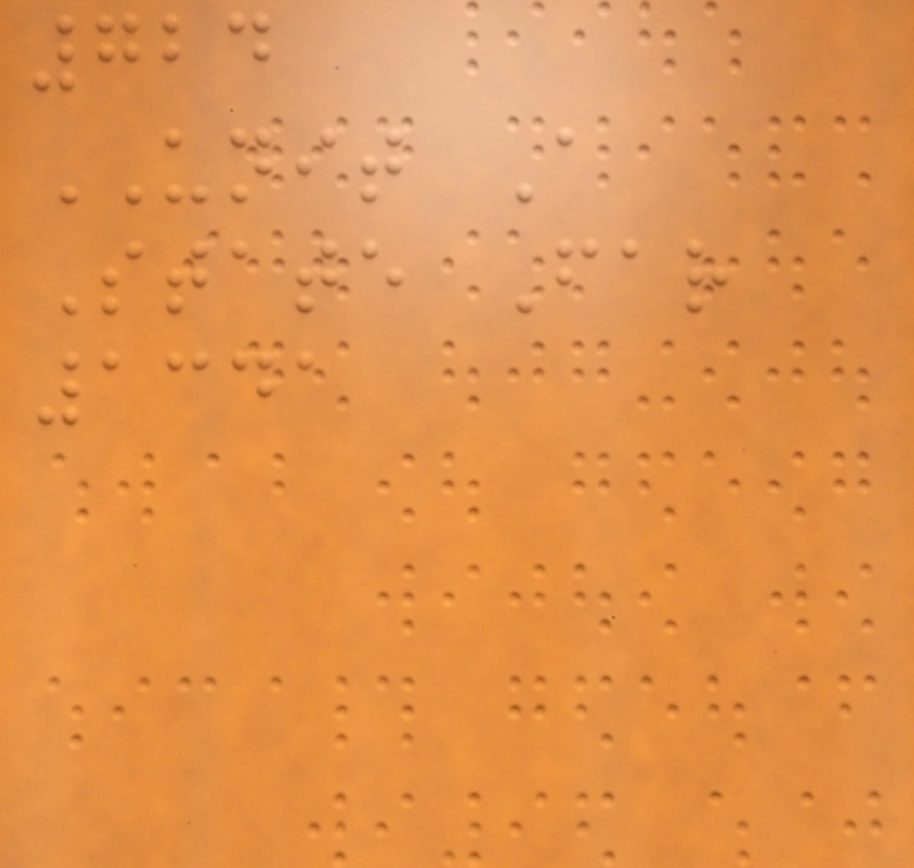724
UNIT A
State Far
1341
